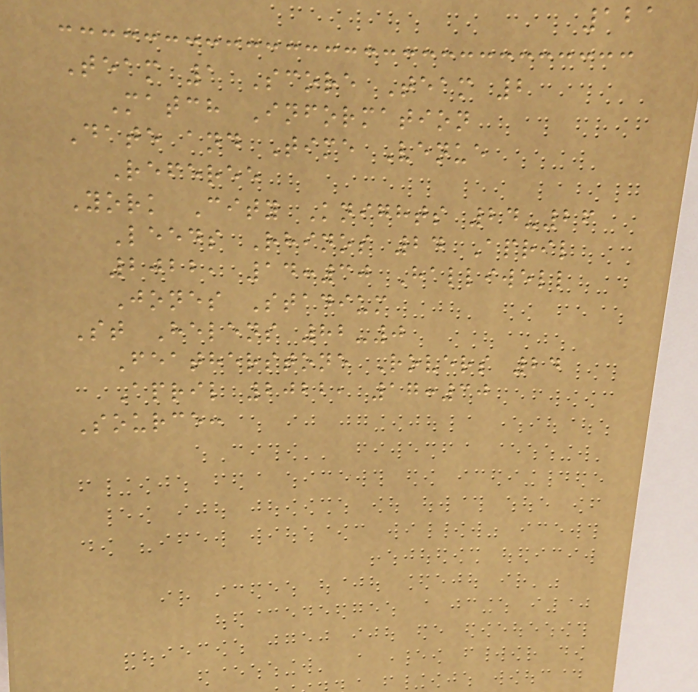121
Team 1 Score Team 2
Match Information
Date and Time Venue
Referee
York City Knights 24-26
Leeds Rhinos 24 April
2022, 14:30 Halliwell
Jones Stadium
St Helens 82-0
Featherstone Rovers 24
April 2022, 17:30
Source:
